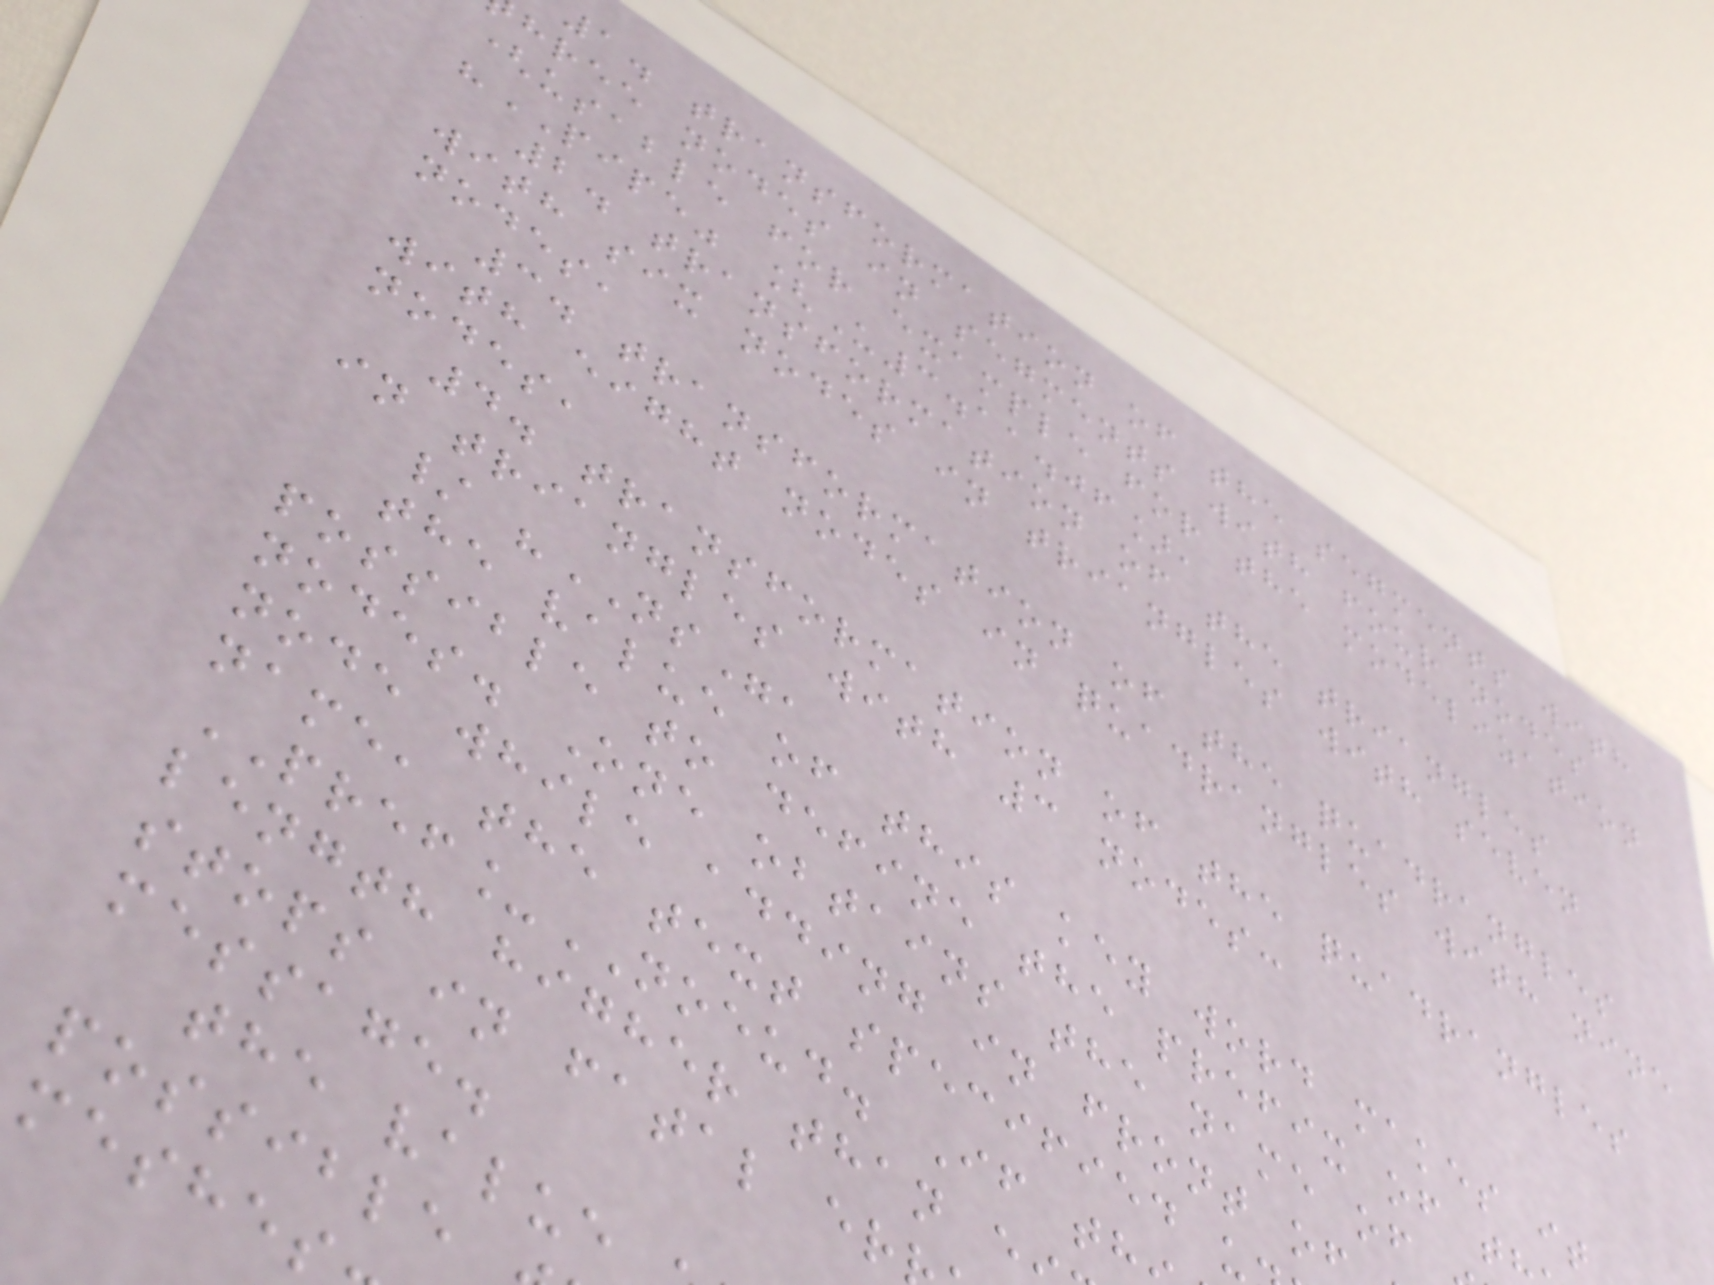1. transformation of the segments with
hree nodes in segments with four nodes
(usable for example for the modelization
"PIPE" [U3.11.06],
2. transformation of the triangles
with six nodes in triangles with seven
nodes,
3. transformation of the quadrangles
with eight nodes in quadrangles with nine
nodes,
4. transformation of the quadrangles
in triangles with 3 nodes:
/ "NS",
the value of this key word makes it
possible to define the prefix of t
nodes. One obtains the name of
node while adding in front o
name, the text specified u
PREF_NOEUD. If th
length higher than e
stops in fatal er
message.
the value
